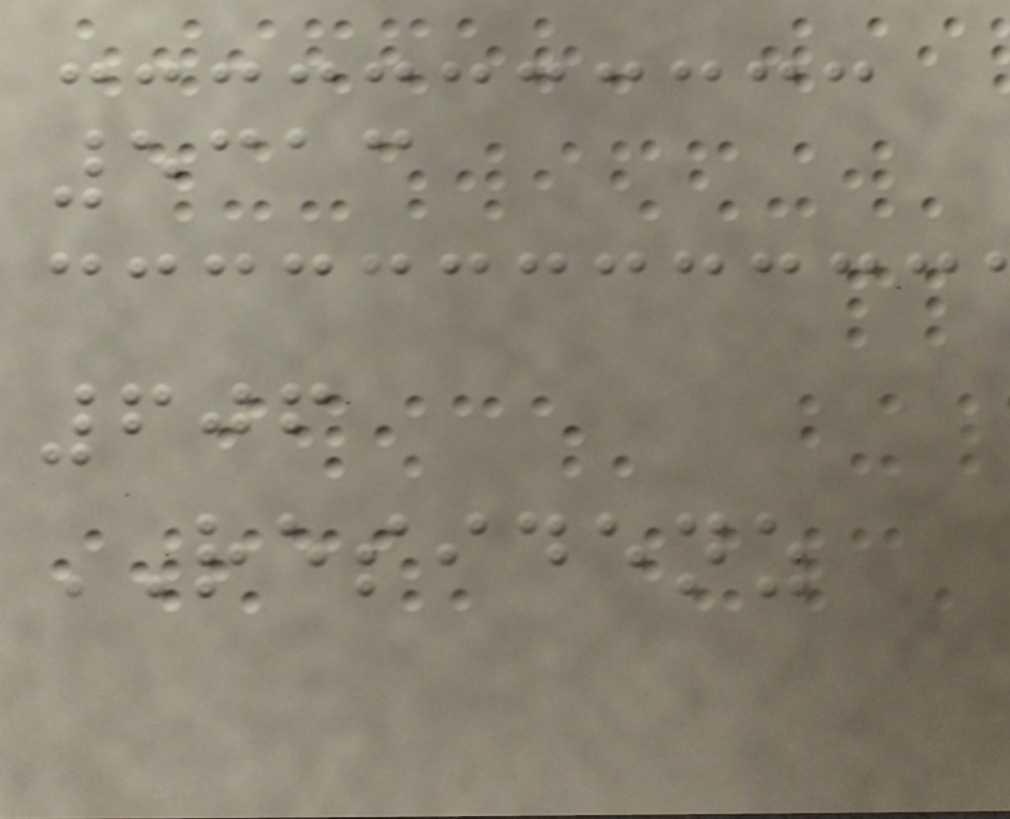5313
606
RESIDENZ
